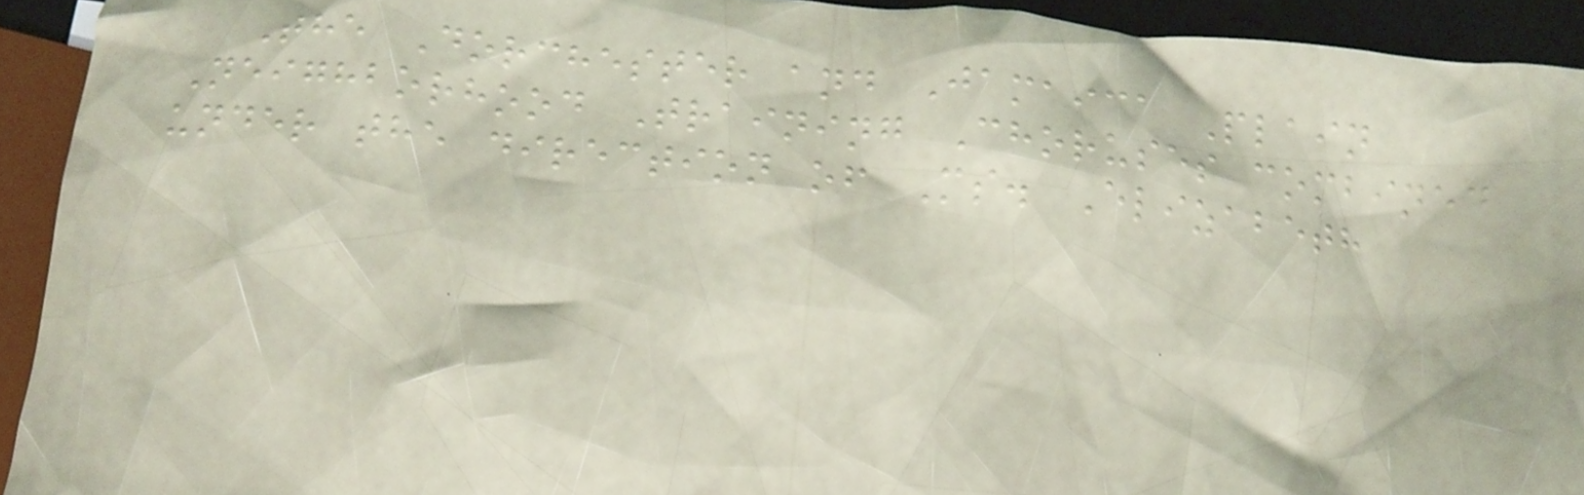The Dorchester and Jamaica Plain
Neighborhood Training Choruses combined
under the direction of Ms. Elizabeth
